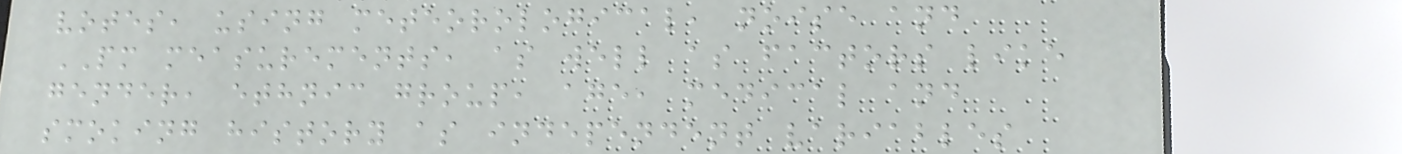votes, using meteorological, noise and
PM measurements, as well as factors like
gender, ethnic group, age, medical and
smoking history as independent variables
